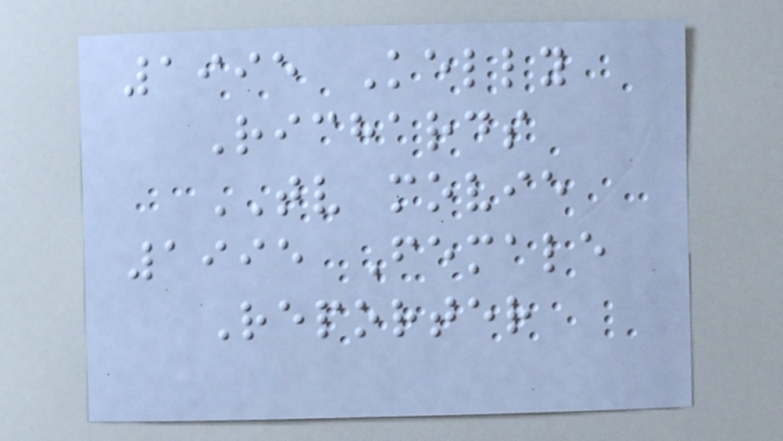1995 Kelly
Richards
TV movie
1995 Female
Reporter
